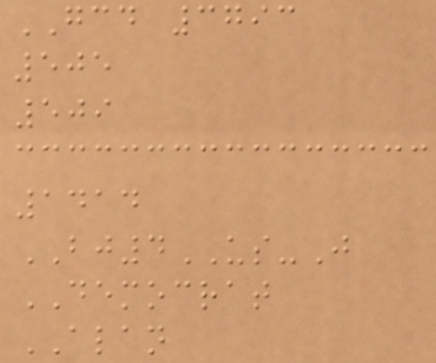GCD 3793
505
509
1414
BJ4US-J
DEMOCRAT
ALAN
